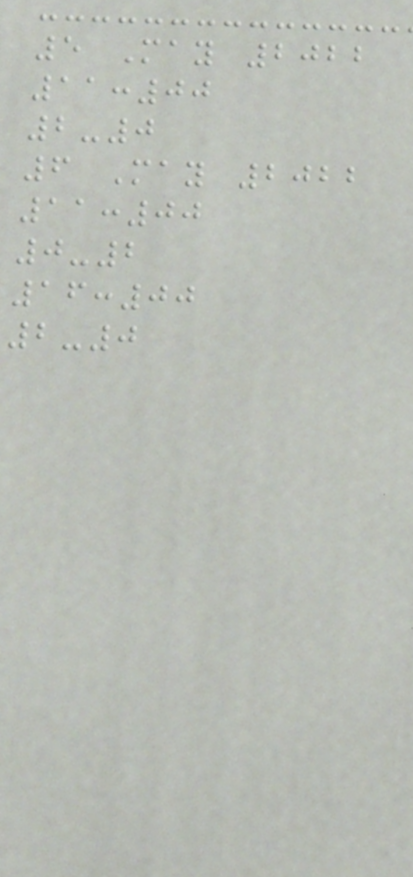5 May 2022
11:00
2-0
6 May 2022
11:00
0-2
16:00
2-0
